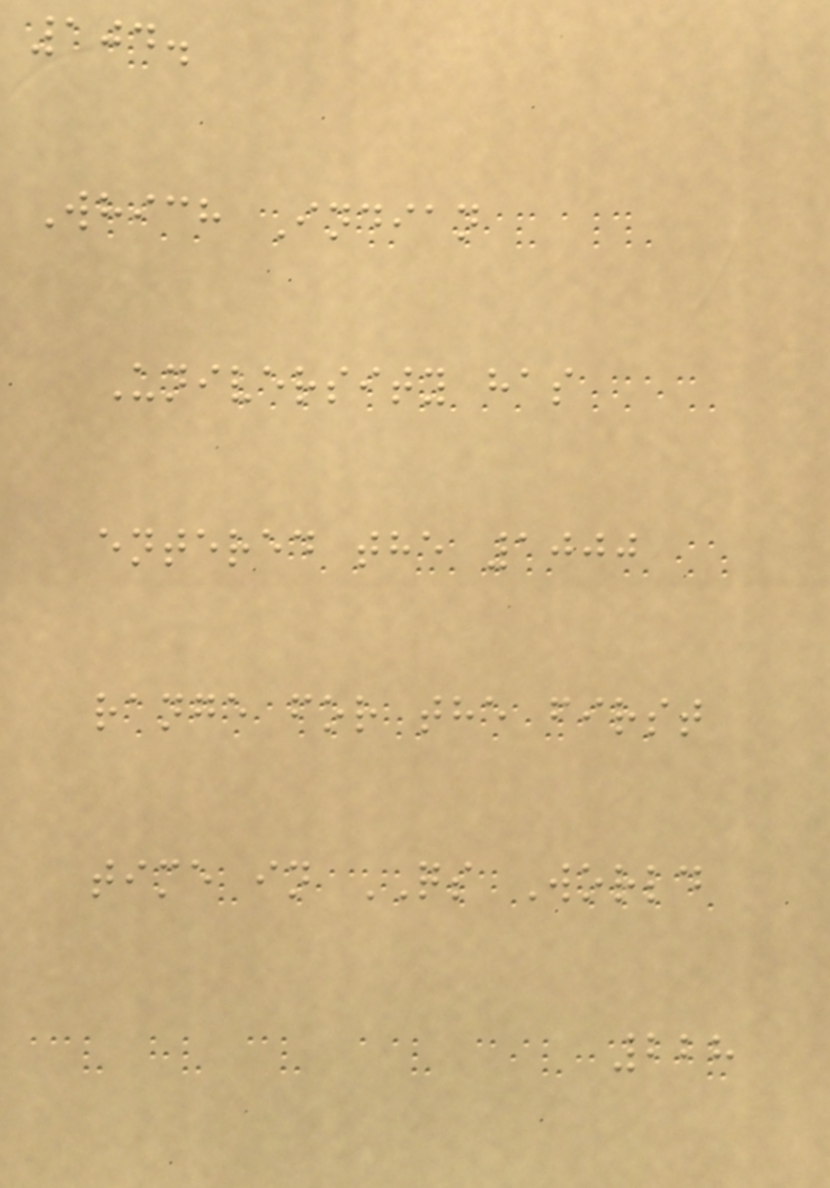104.
Which Indian
University has
entered the 1000
range for the first
time in QS World
228
